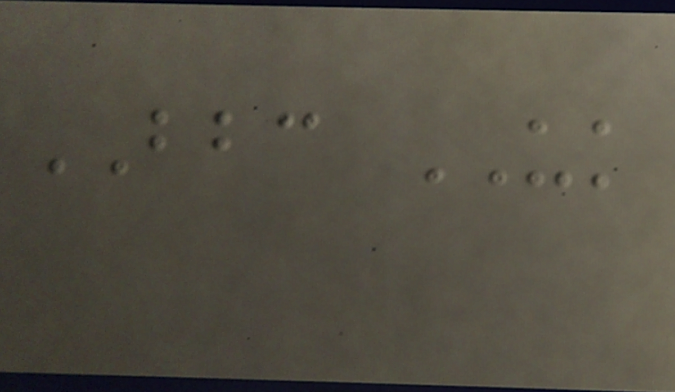BBC UK
